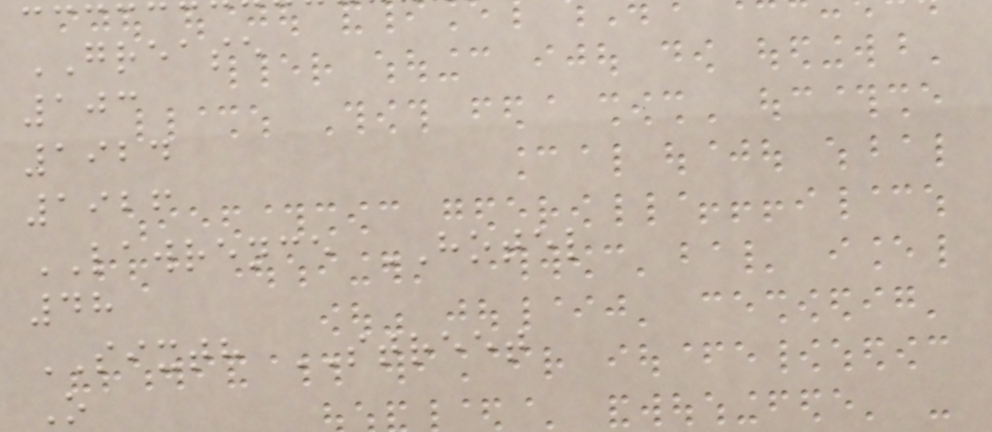GREASE
103
1924
1926
LAWRENCE HOTEL
48
SIXTH STREET
O
